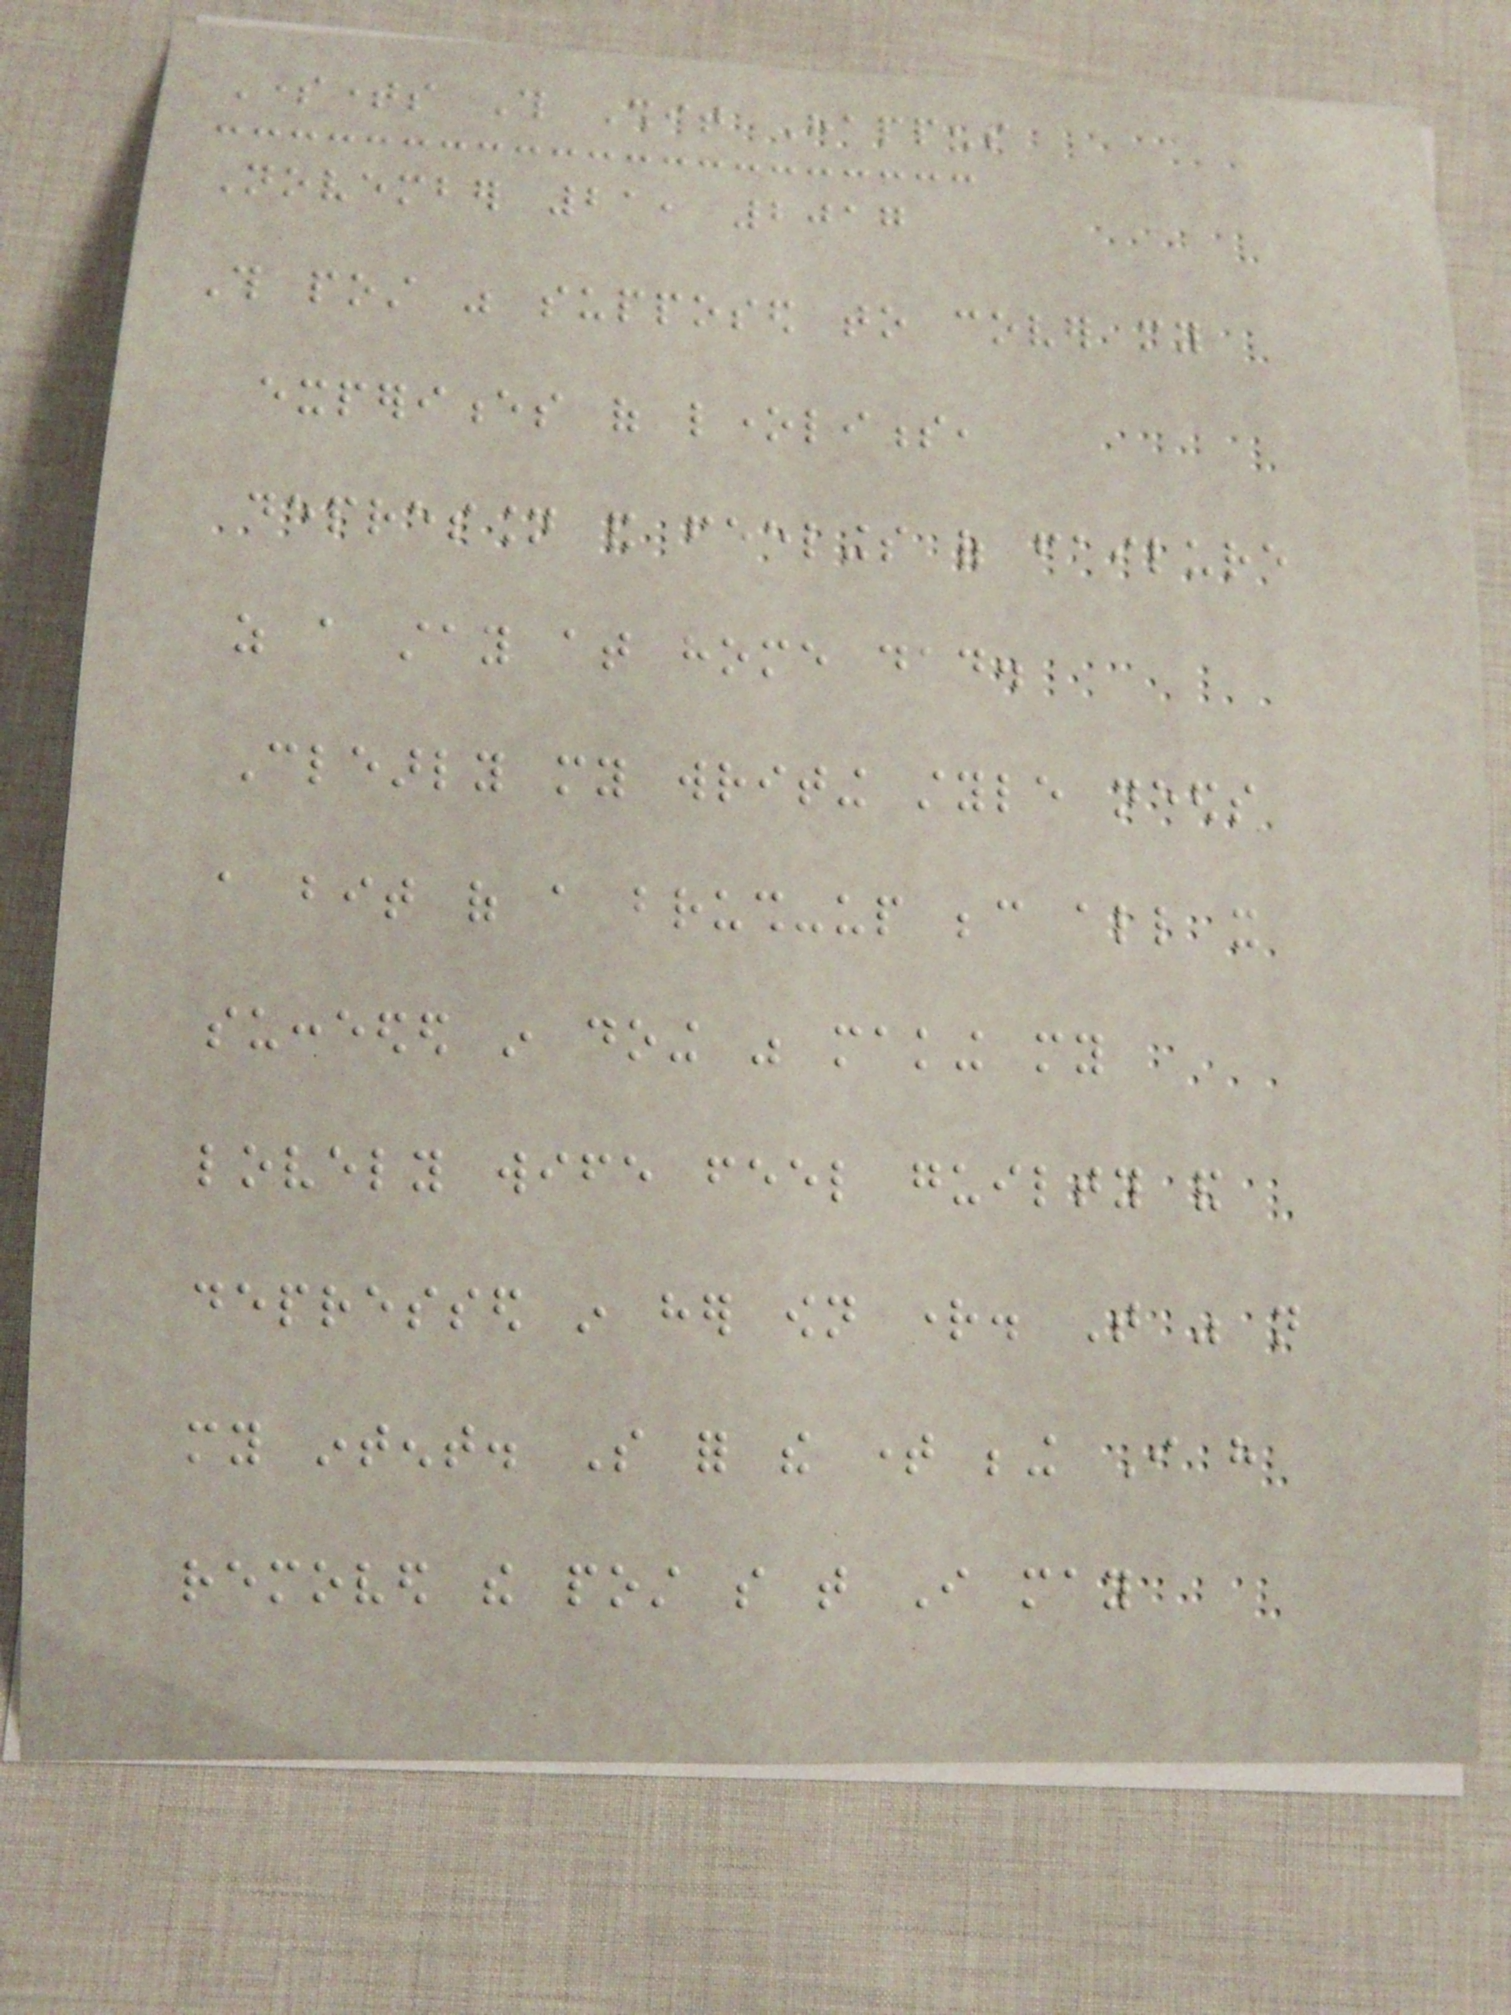Sometimes This Shit Happens
November 21, 2017
This post was supposed to cover my
experiences of loneliness,
depression and feelings of failure
as a stay at home dad.
Clearly my writing style needs
a bit of a brush-up because all it
succeeded in doing was making my
lovely wife feel guilty and
depressed in her own right. That was not
my intent. So for the time being I have
removed the post so that I may
